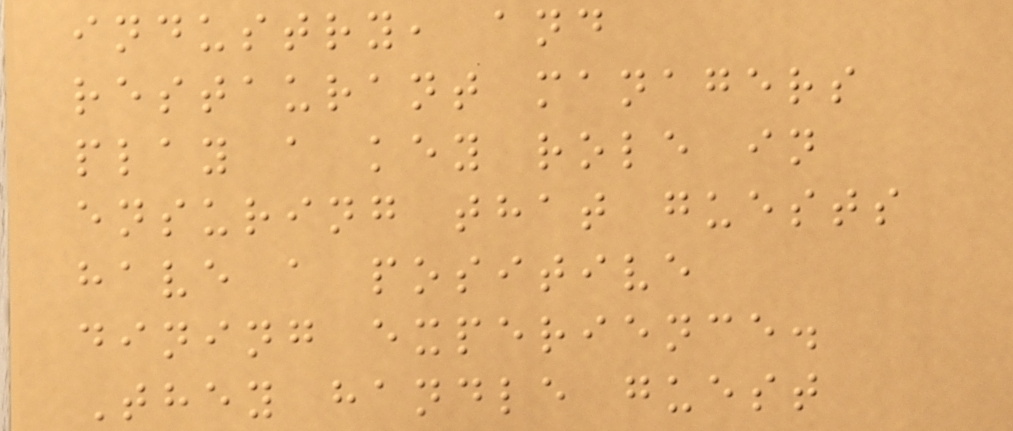industry, and
restaurant managers
play a key role in
ensuring that guests
have a positive
dining experience.
They handle guest
